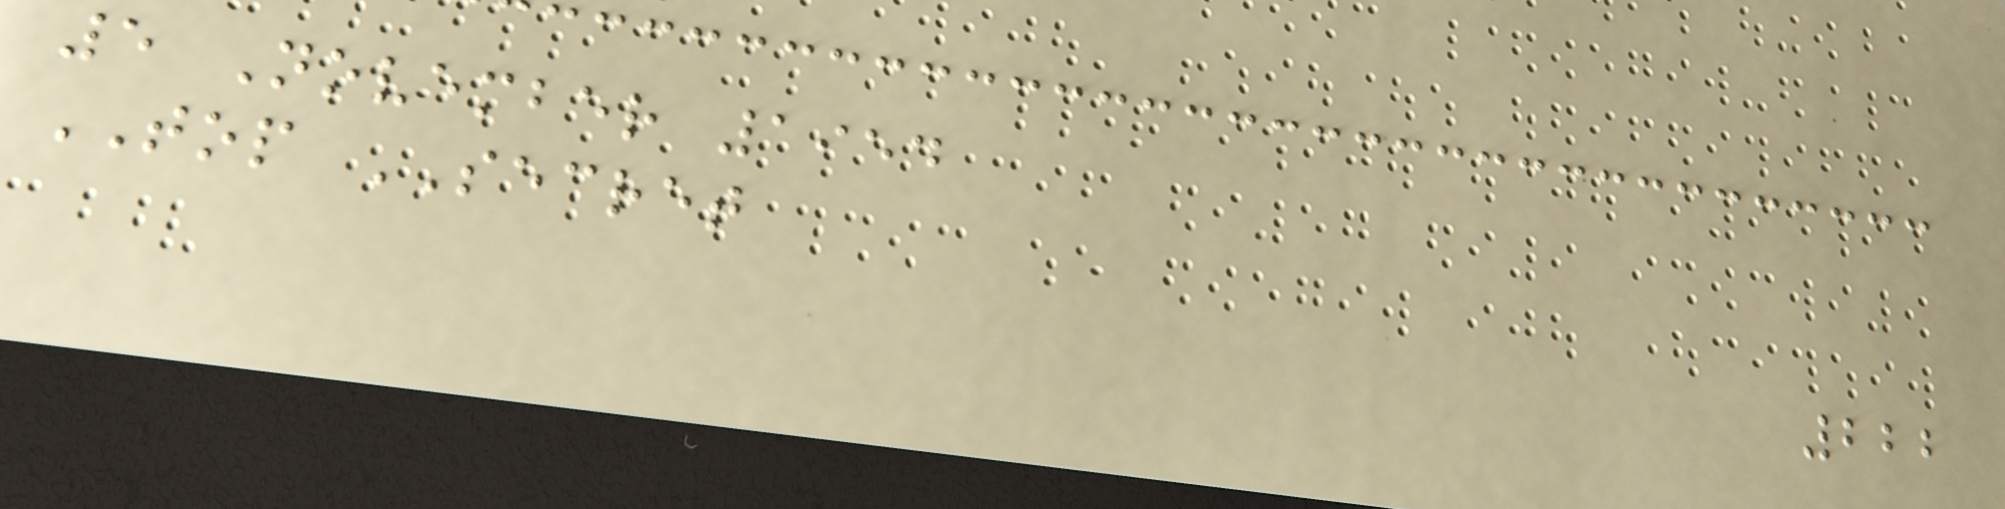5 November 1954
TOP SECRET
222
